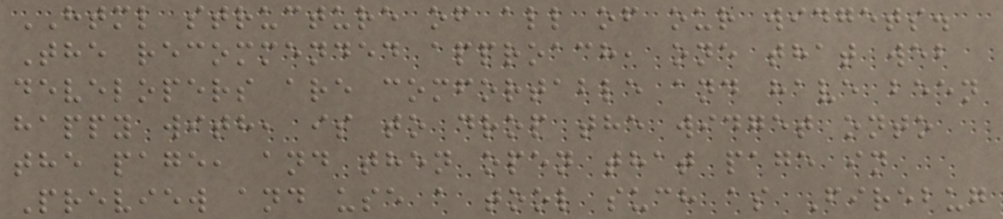HTML structure of all of our widgets.
The recommended approach, one that web
developers are comfortable and have been
happy with, is to drop the widget onto
the page, and then open that page in
Preview and use a tool such as Firebug
